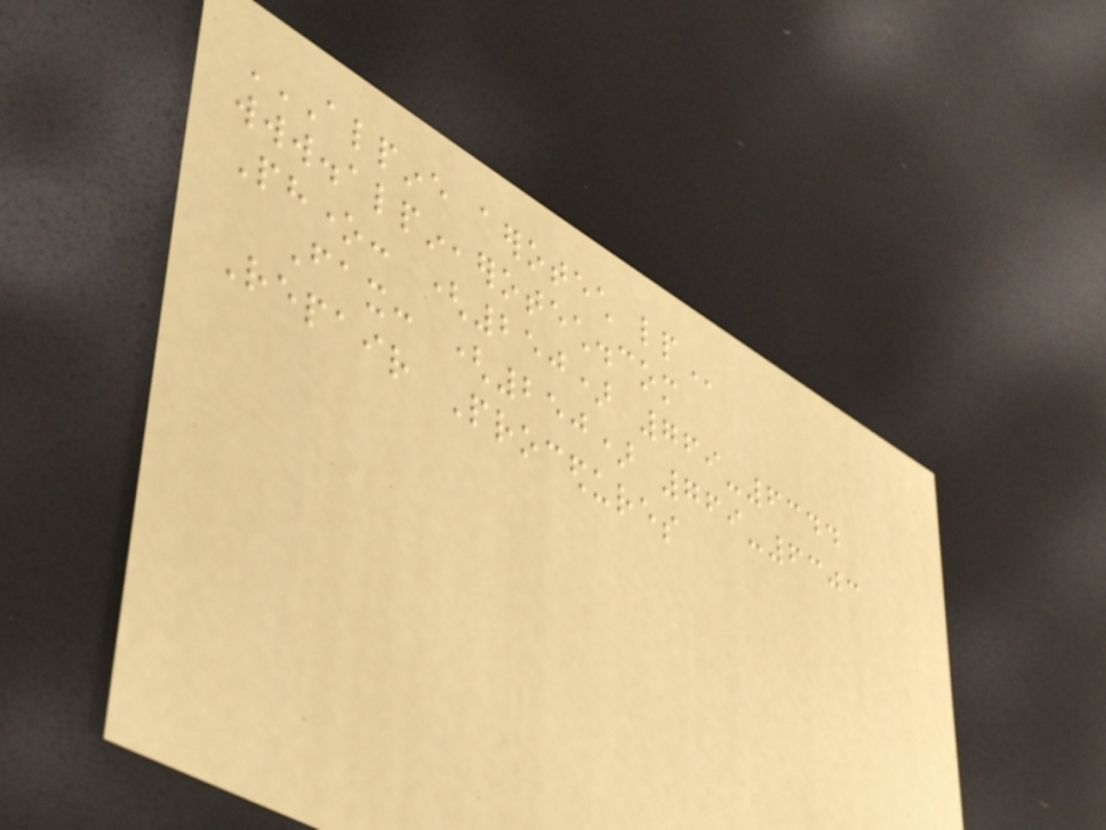ALPINE AEROTECH LP
www.alpineaerotech.com
Phone: (250) 769-6344
Fax: (250) 769-6303
Repair Procedures
